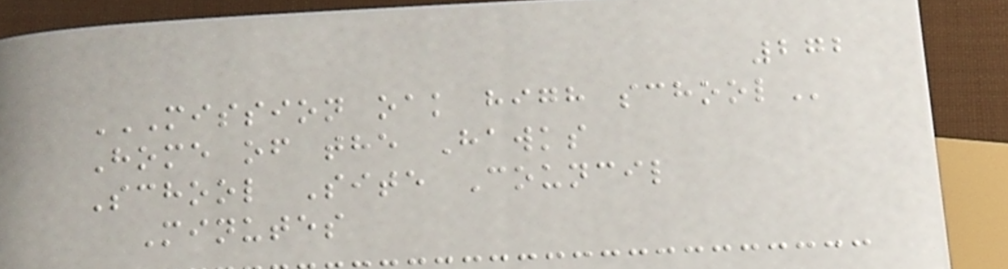272
MISSION OAK HIGH SCHOOL
Home of the Hawks
School Site Council
Minutes
